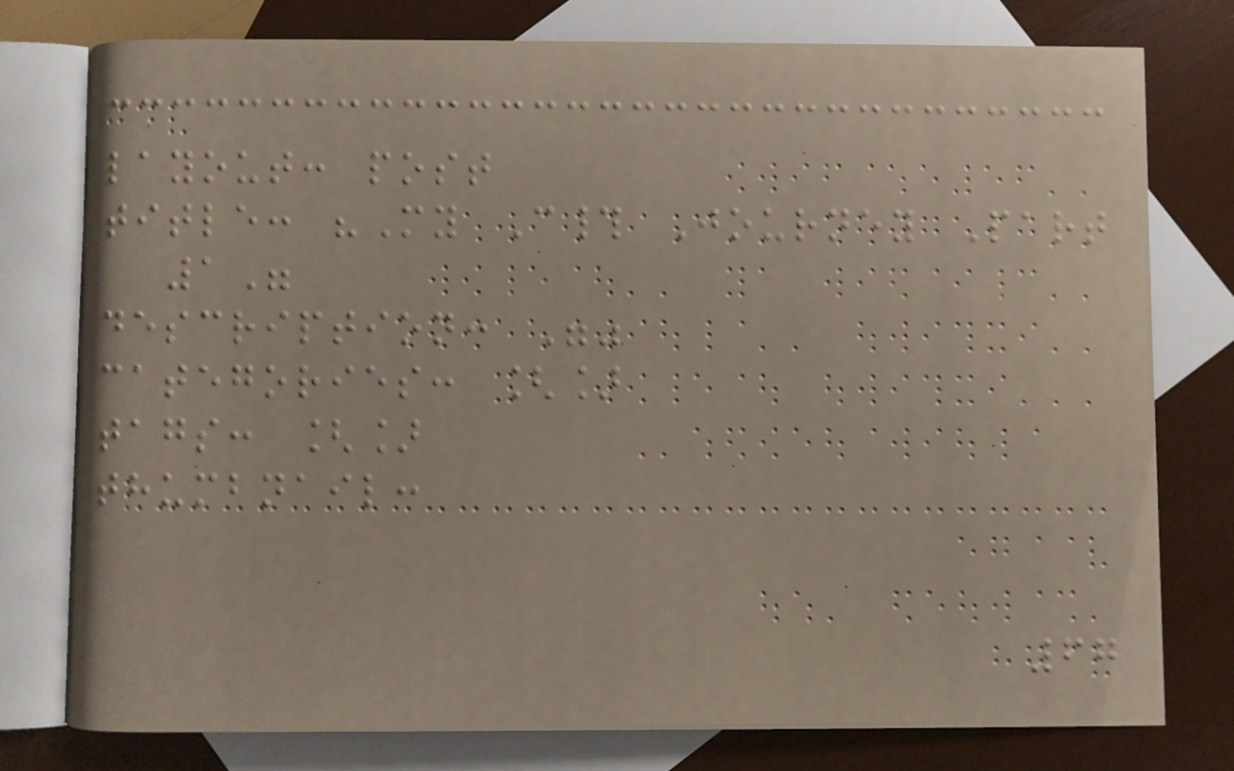layout: post
title: "My C# Journey Part
1"
description: ""
categories: []
tags: []
thumbnail:
67
